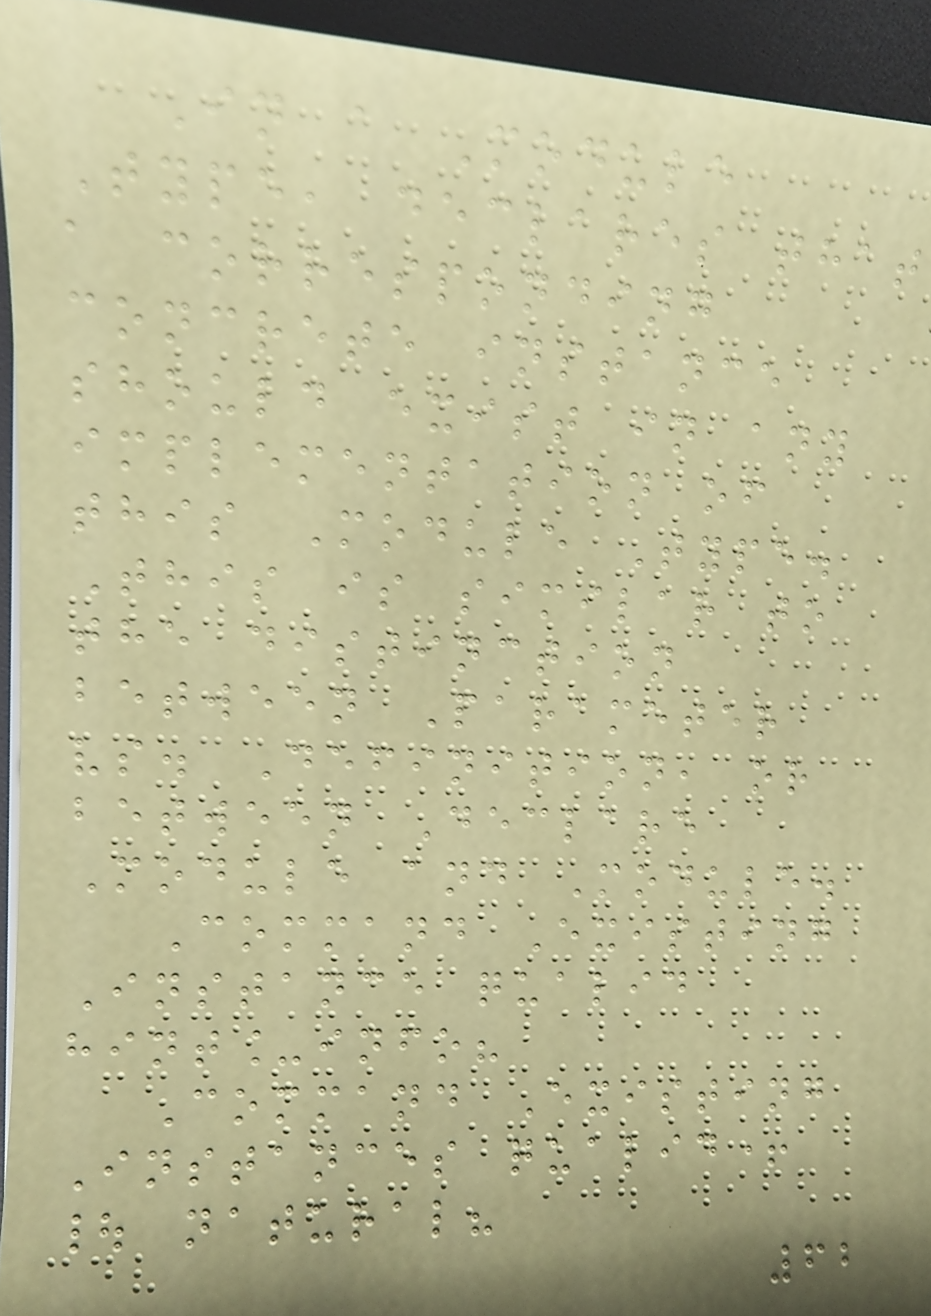In a Module
Type, declares that
a corresponding
concrete instance
should exist in any
implementation of
this Module Type.
This is similar to
the distinction
between Parameter
vs. Definition, or
between Declare
Module and Module.
Command Existing
Instance qualid
hint_info?
Command Existing
Instances qualid+
| natural?
62
